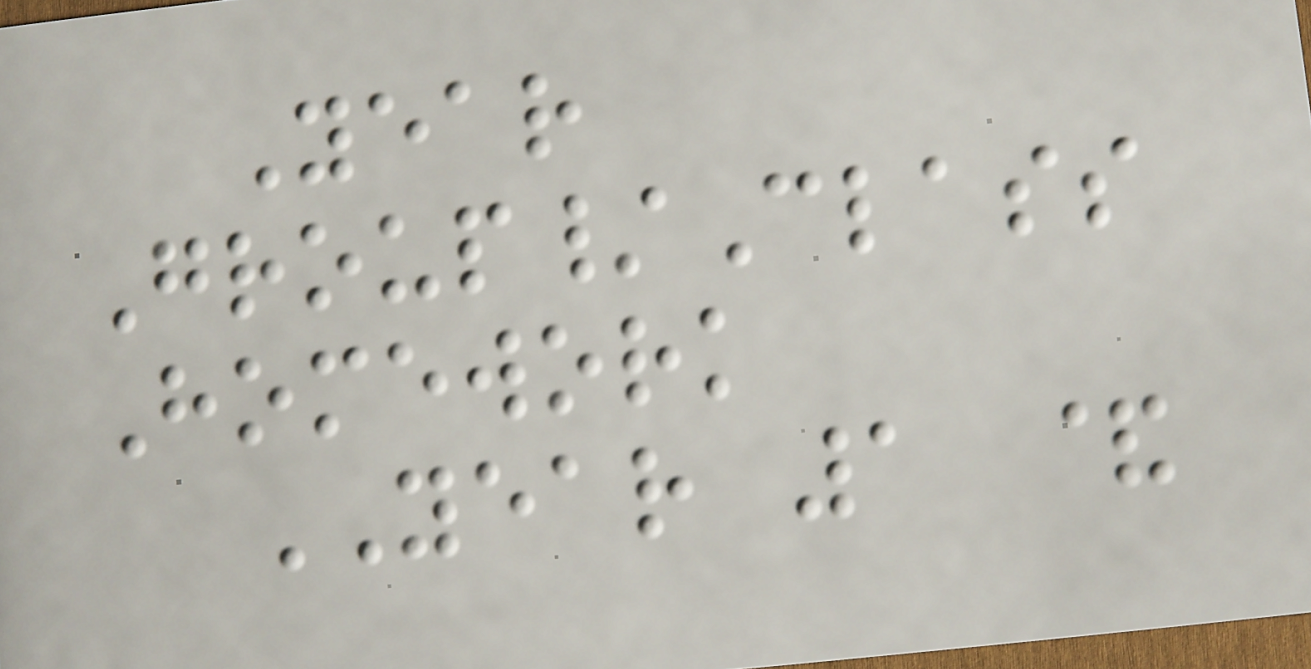Year
Group/Class
Homework
YEAR 1 &
